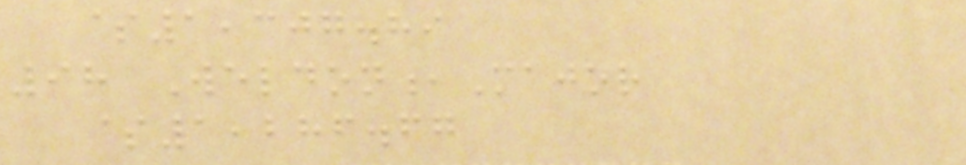$1,307.89
98 Weldon,Major
$1,286.67
